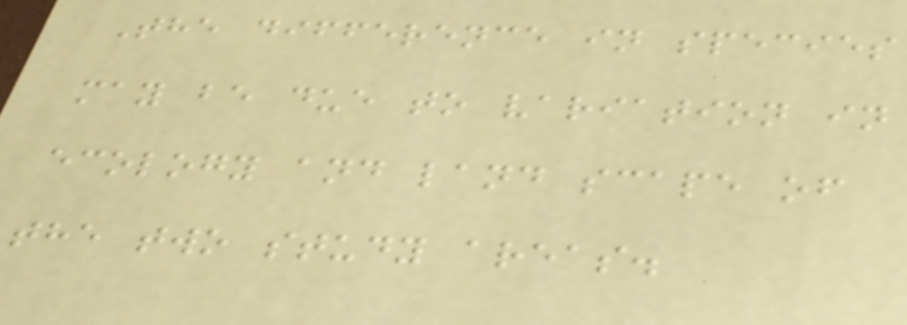The difference in species
may be due to variation in
ecology and land scape of
the two study areas.
